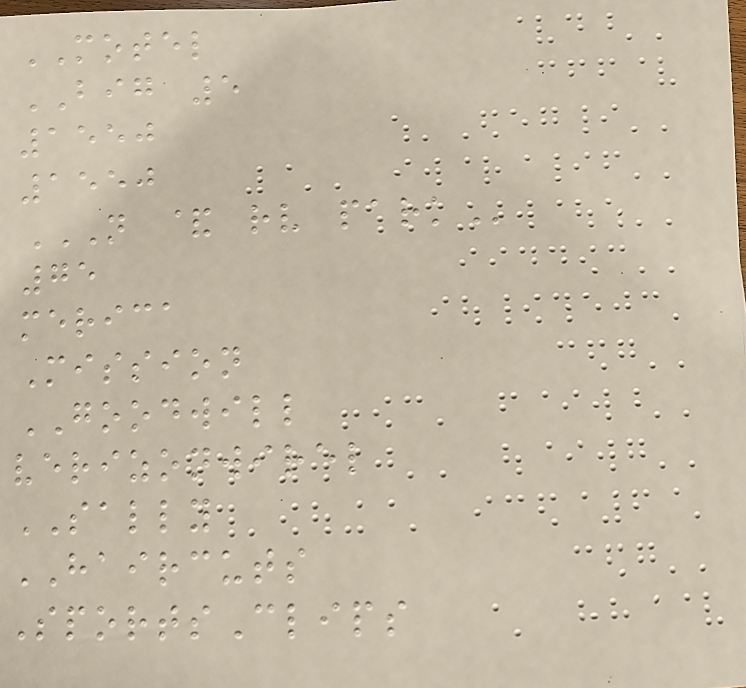MOTEL
BIG 5
1550
1550
N & RV PARK
75
merica
Mission
GOODWILL
verizonwirel
SALLY
HAIRCUTS
SportsClips
